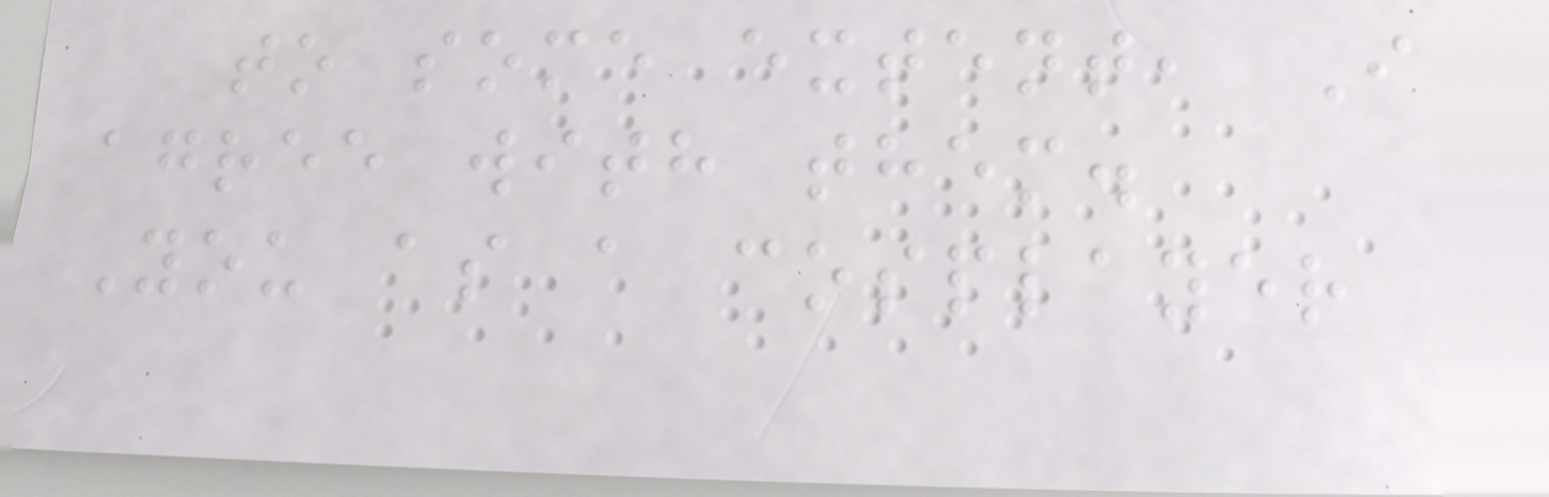to some extent, I
agree with them.
You as a cosplayer
